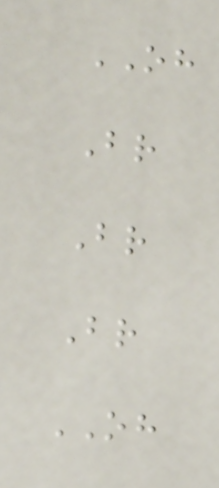OH
Br
Br
Br
OH
